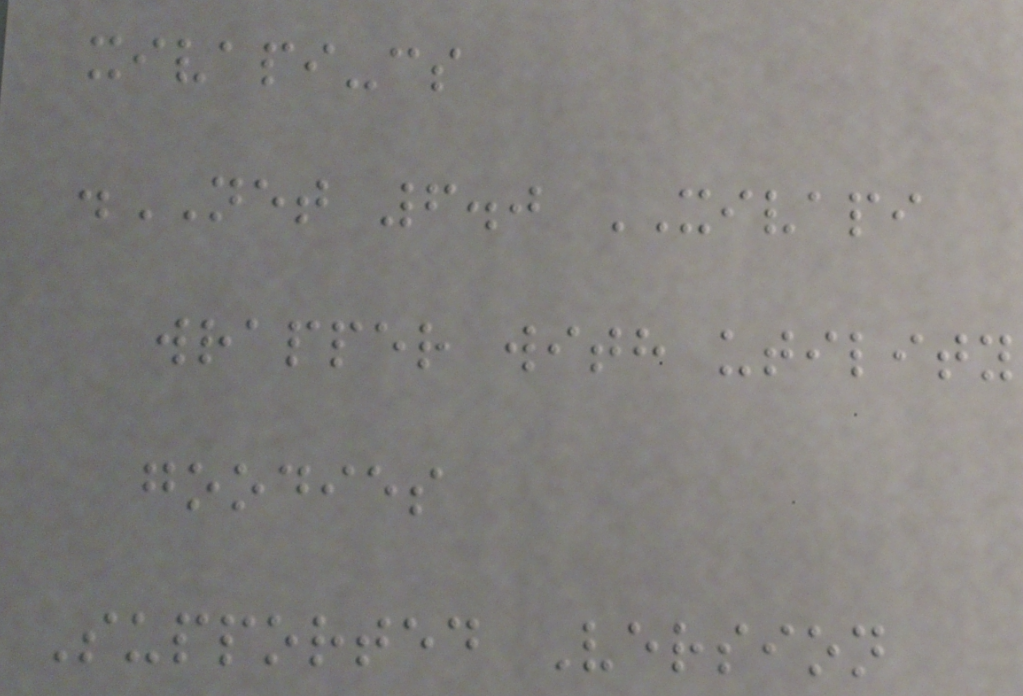xivapi-cs
.NET 6.0 XIVAPI
wrapper with utility
goodies
Supported Version
